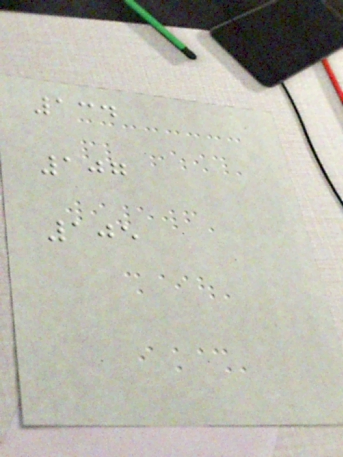134
107
105
